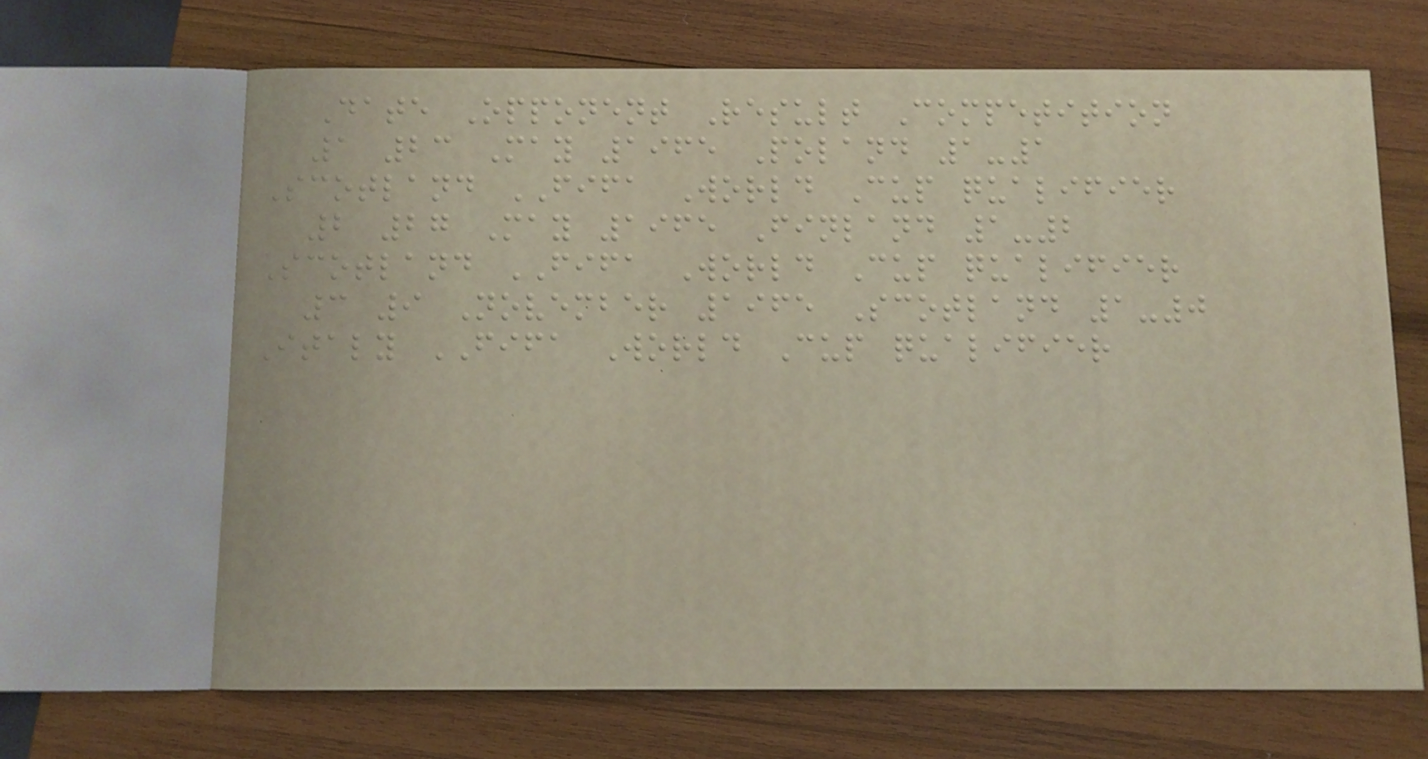Date Opponent Result Competition
1 23 May 1965 Poland 1-1
Scotland FIFA World Cup qualifier
2 27 May 1965 Finland 1-2
Scotland FIFA World Cup qualifier
3 9 November 1965 Scotland 1-0
Italy FIFA World Cup qualifier
